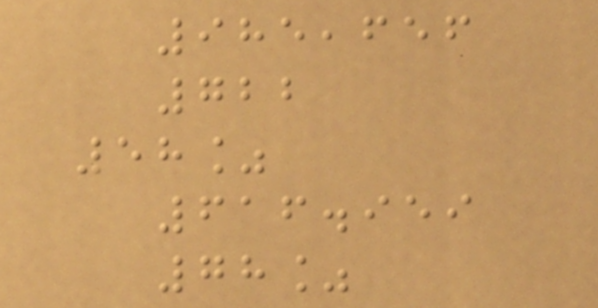985,656
722
58%
616.959
78%
